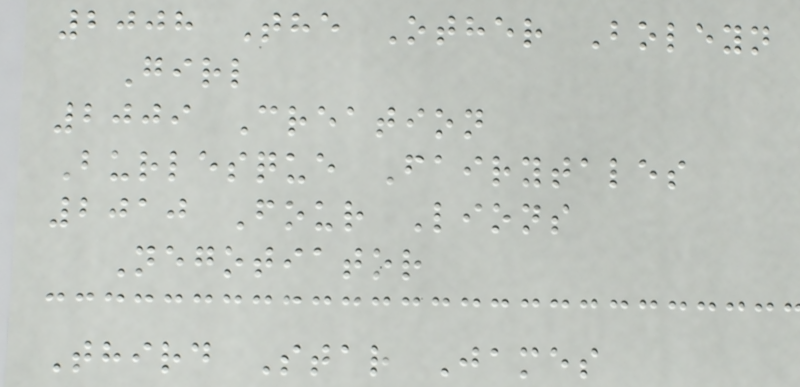2008 The Other Boleyn
Girl
2009 Creation
Burlesque Fairytales
2010 Four Lions
Negotiator
Third Star James
